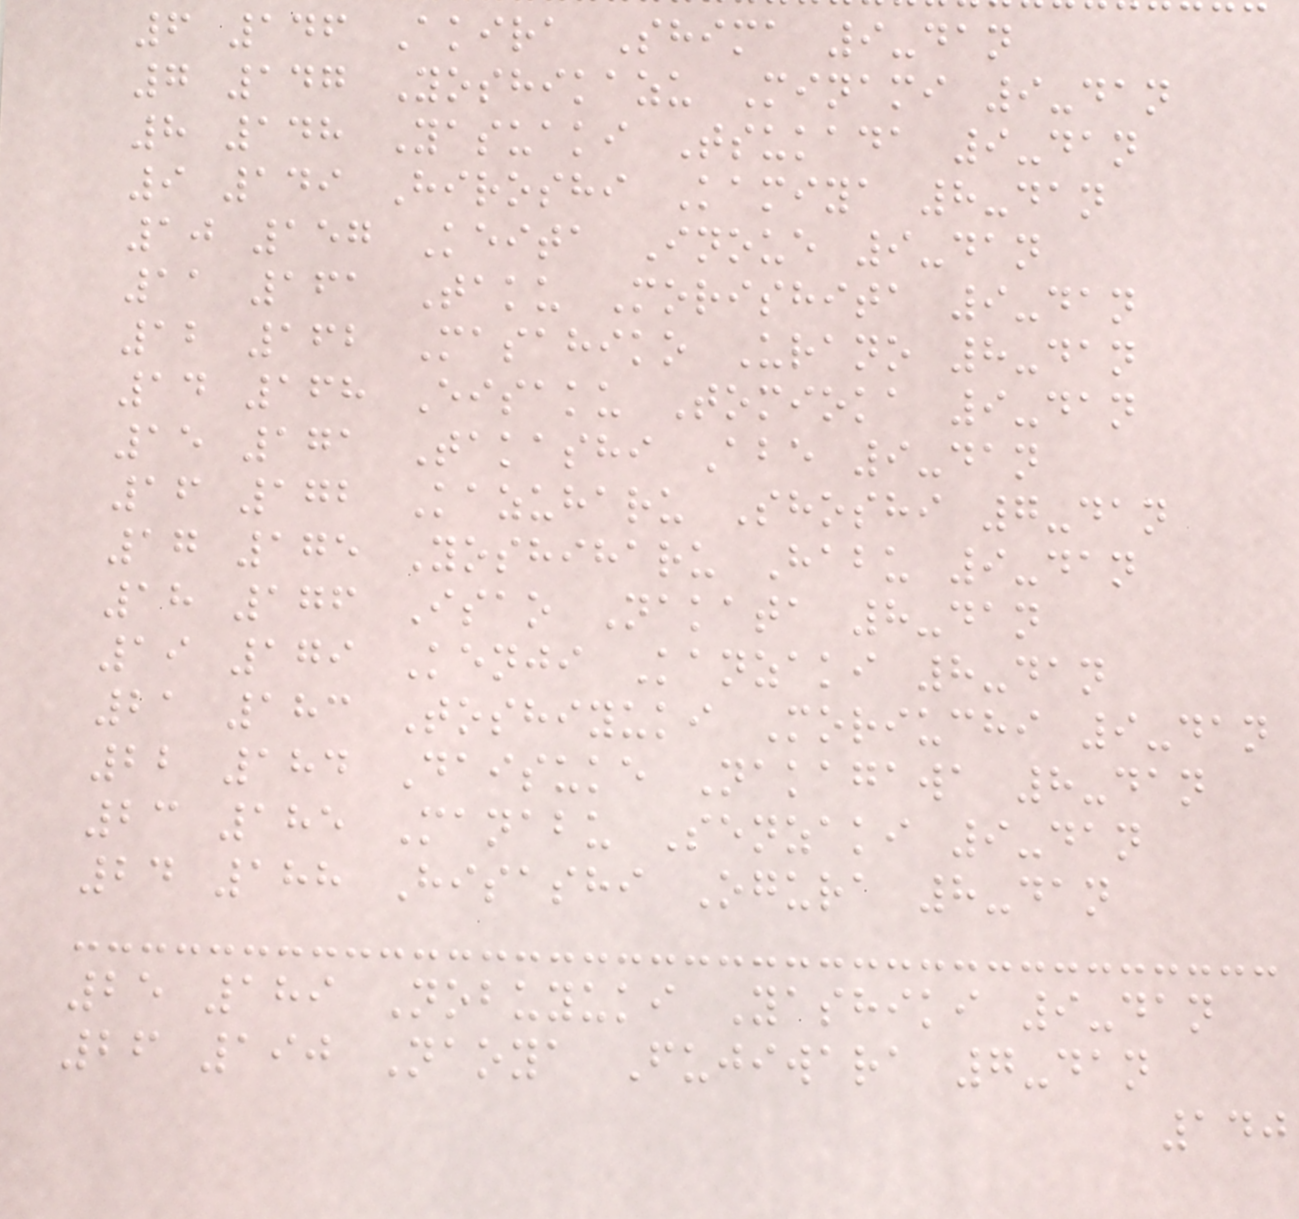6 146 Akira Shima 9-dan
7 147 Yoshikazu Minami 9-dan
8 148 Yasuaki Tsukada 9-dan
9 149 Hiroshi Kamiya 8-dan
10 157 Keita Inoue 9-dan
11 161 Taku Morishita 9-dan
12 162 Masahiko Urano 8-dan
14 168 Eisaku Tomioka 9-dan
15 171 Takashi Abe 9-dan
16 172 Kazuharu Shoshi 7-dan
17 175 Yoshiharu Habu 9-dan
18 176 Isao Nakata 8-dan
19 179 Kenji Kanzaki 8-dan
21 183 Toshiyuki Moriuchi 9-dan
22 184 Daisuke Nakagawa 8-dan
23 185 Manabu Senzaki 9-dan
24 188 Hisashi Ogura 8-dan
25 189 Nobuyuki Yashiki 9-dan
26 190 Naoya Fujiwara 7-dan
140
